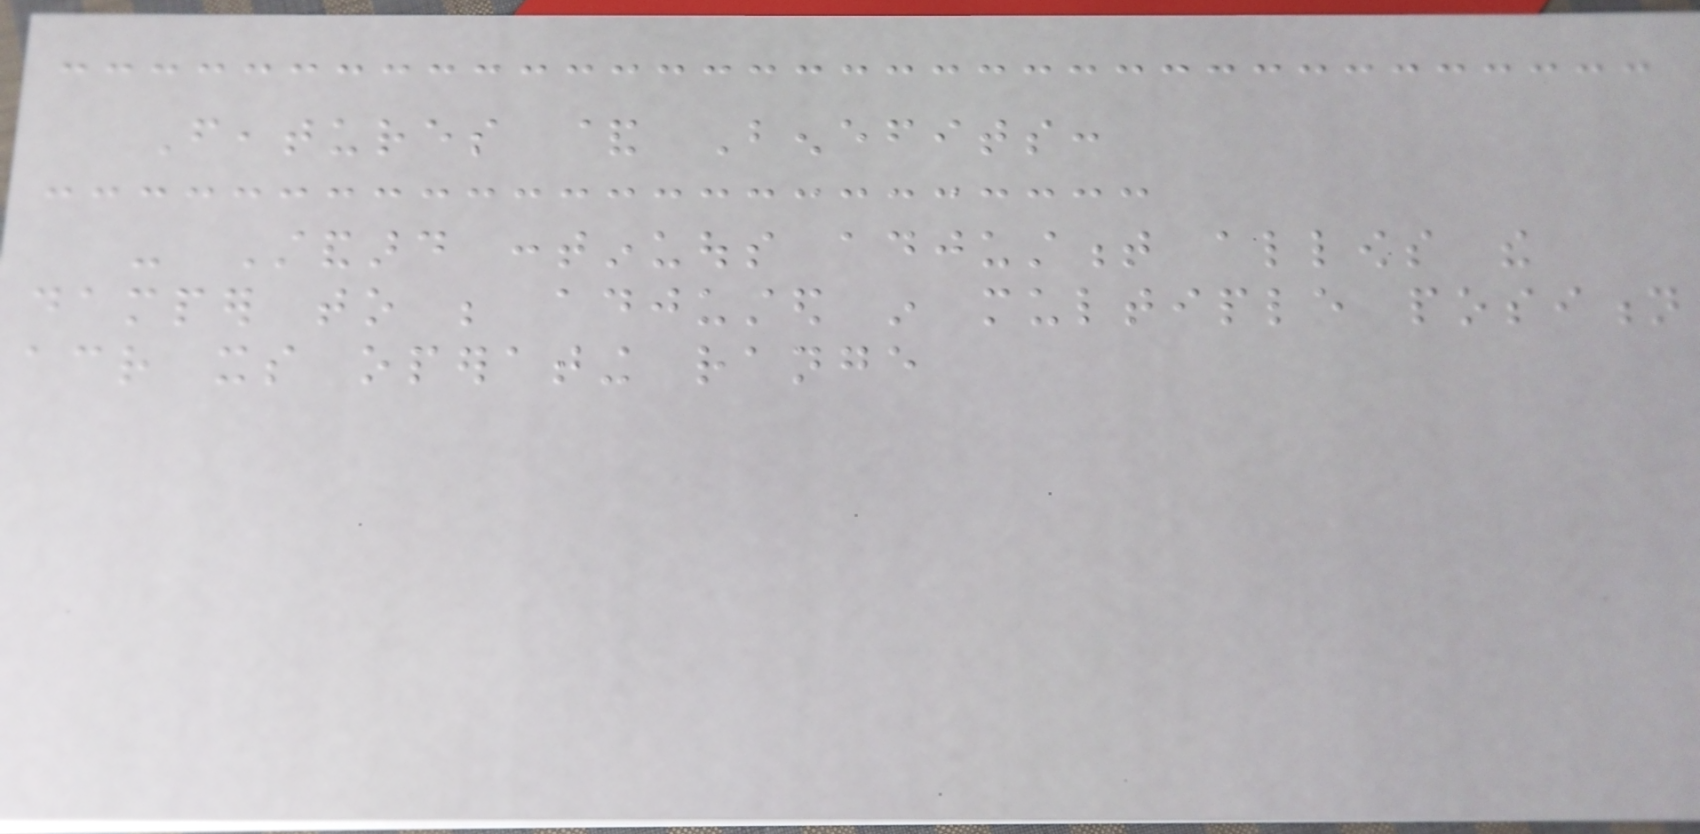Features & Benefits:
- Standard continuous adjustment allows the
damper to be adjusted in multiple position
across its operating range
